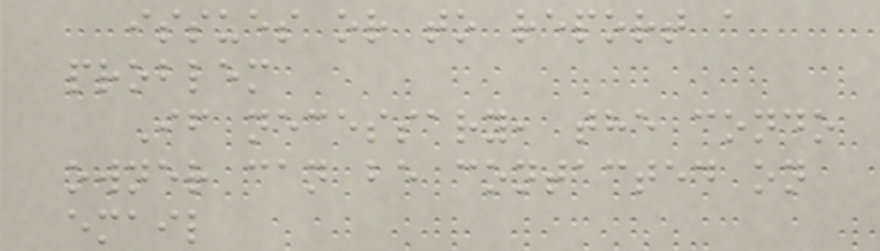issues or to report a
problem
If necessary, the condo
owner can be contacted on
email
